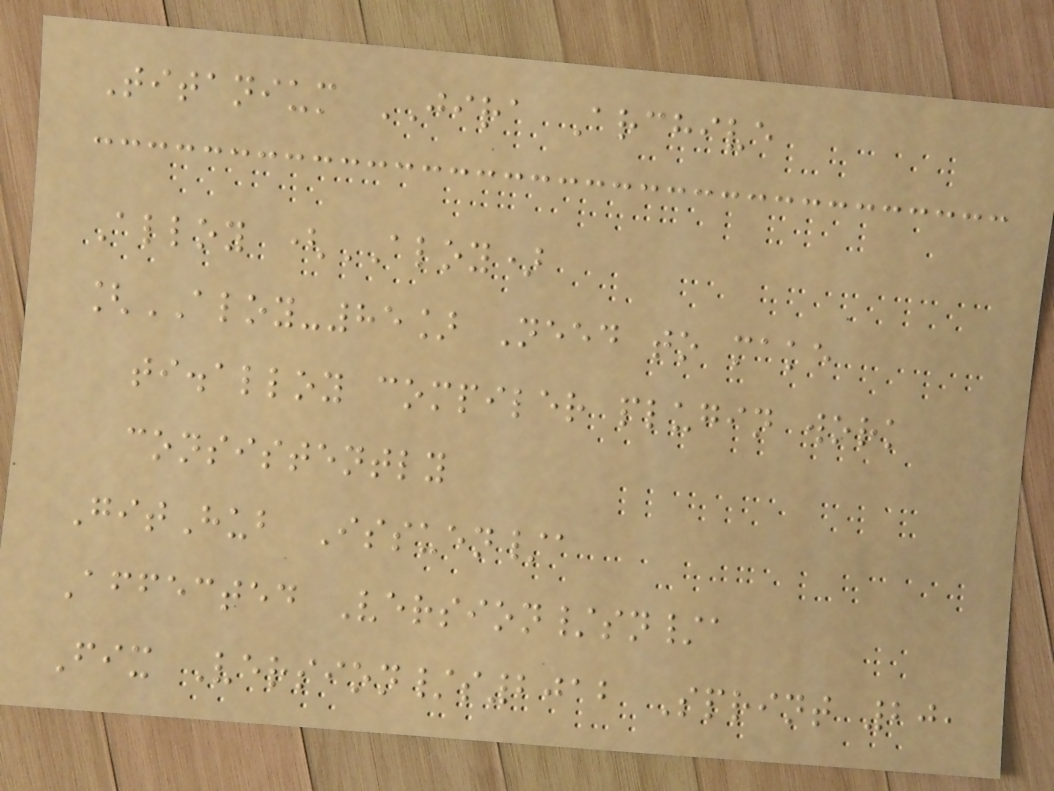Titanium JIRA Archive
Alloy (ALOY)
[ALOY-85] Need to make
ti.alloy compiler plugin work
consistently
GitHub Issuen/a
Affected Version/sn/a
Fix Version/s2012 Sprint 20,
